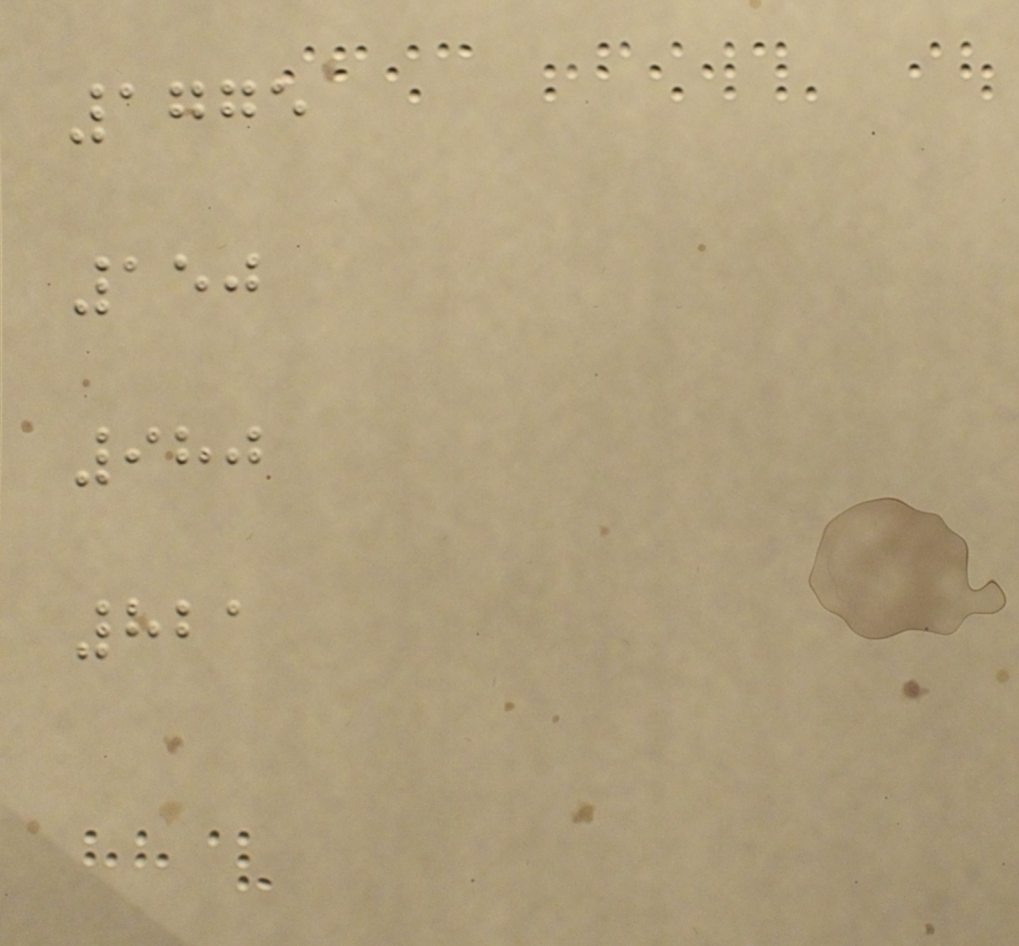1775
150
980
821
